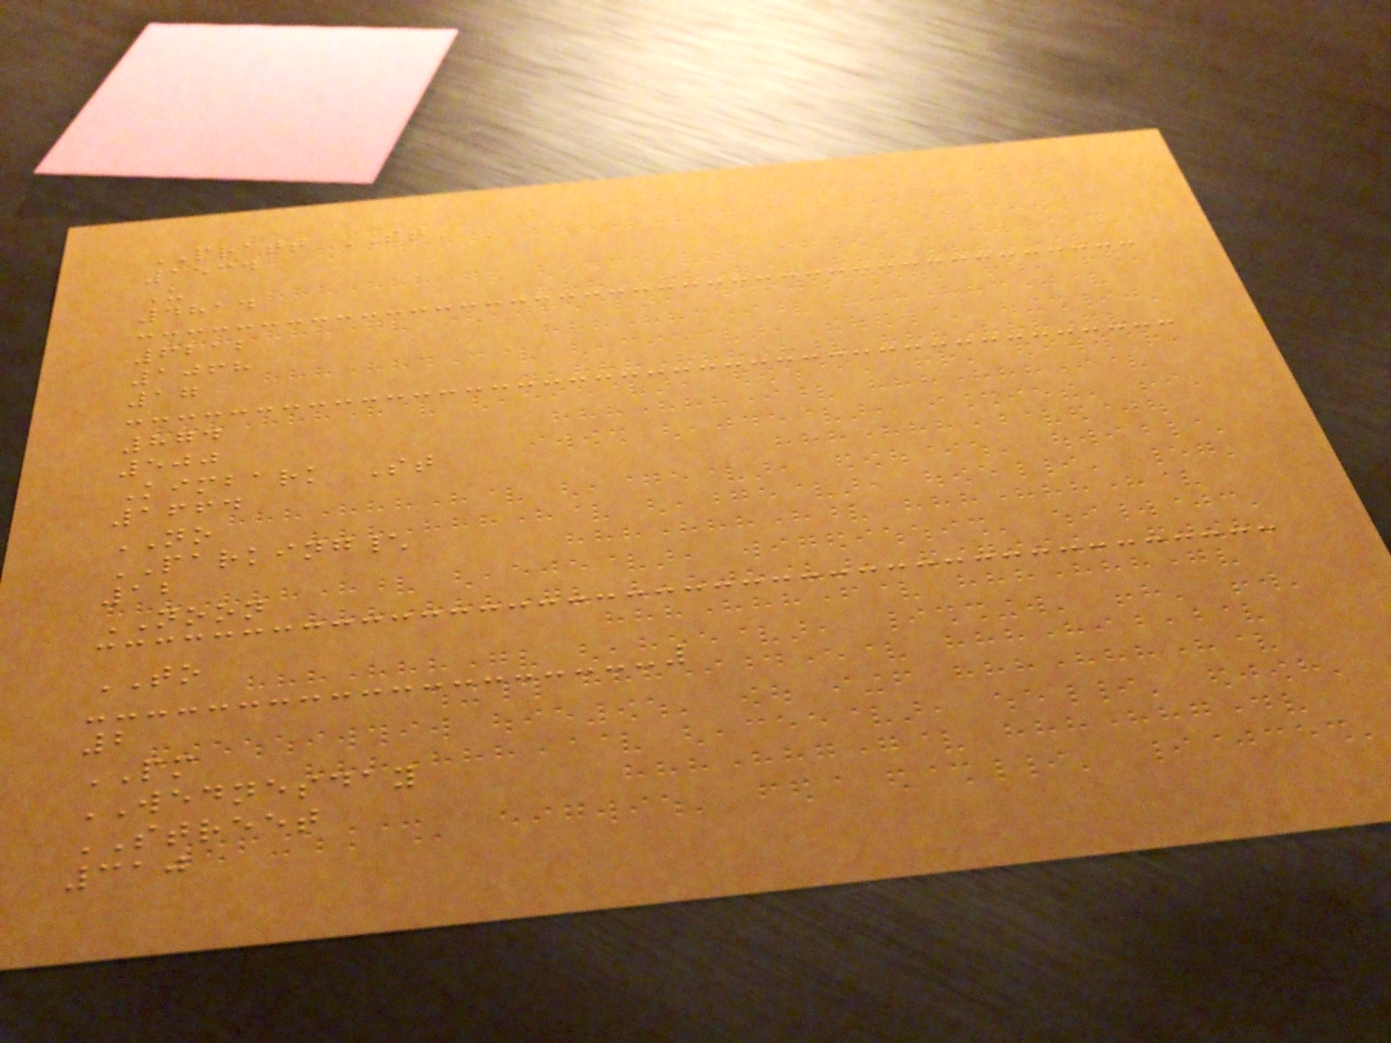PRATT ST
1534
U
4814
6212
1068
17
874
500
Kimbark St
1664
NO
PARKING\
12
NOON
TO
2
PM
WEDNESDAY
STREET
310
